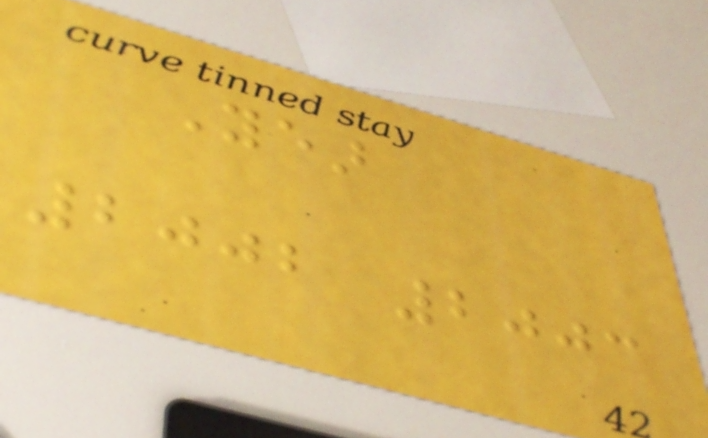Year
2002 2003
